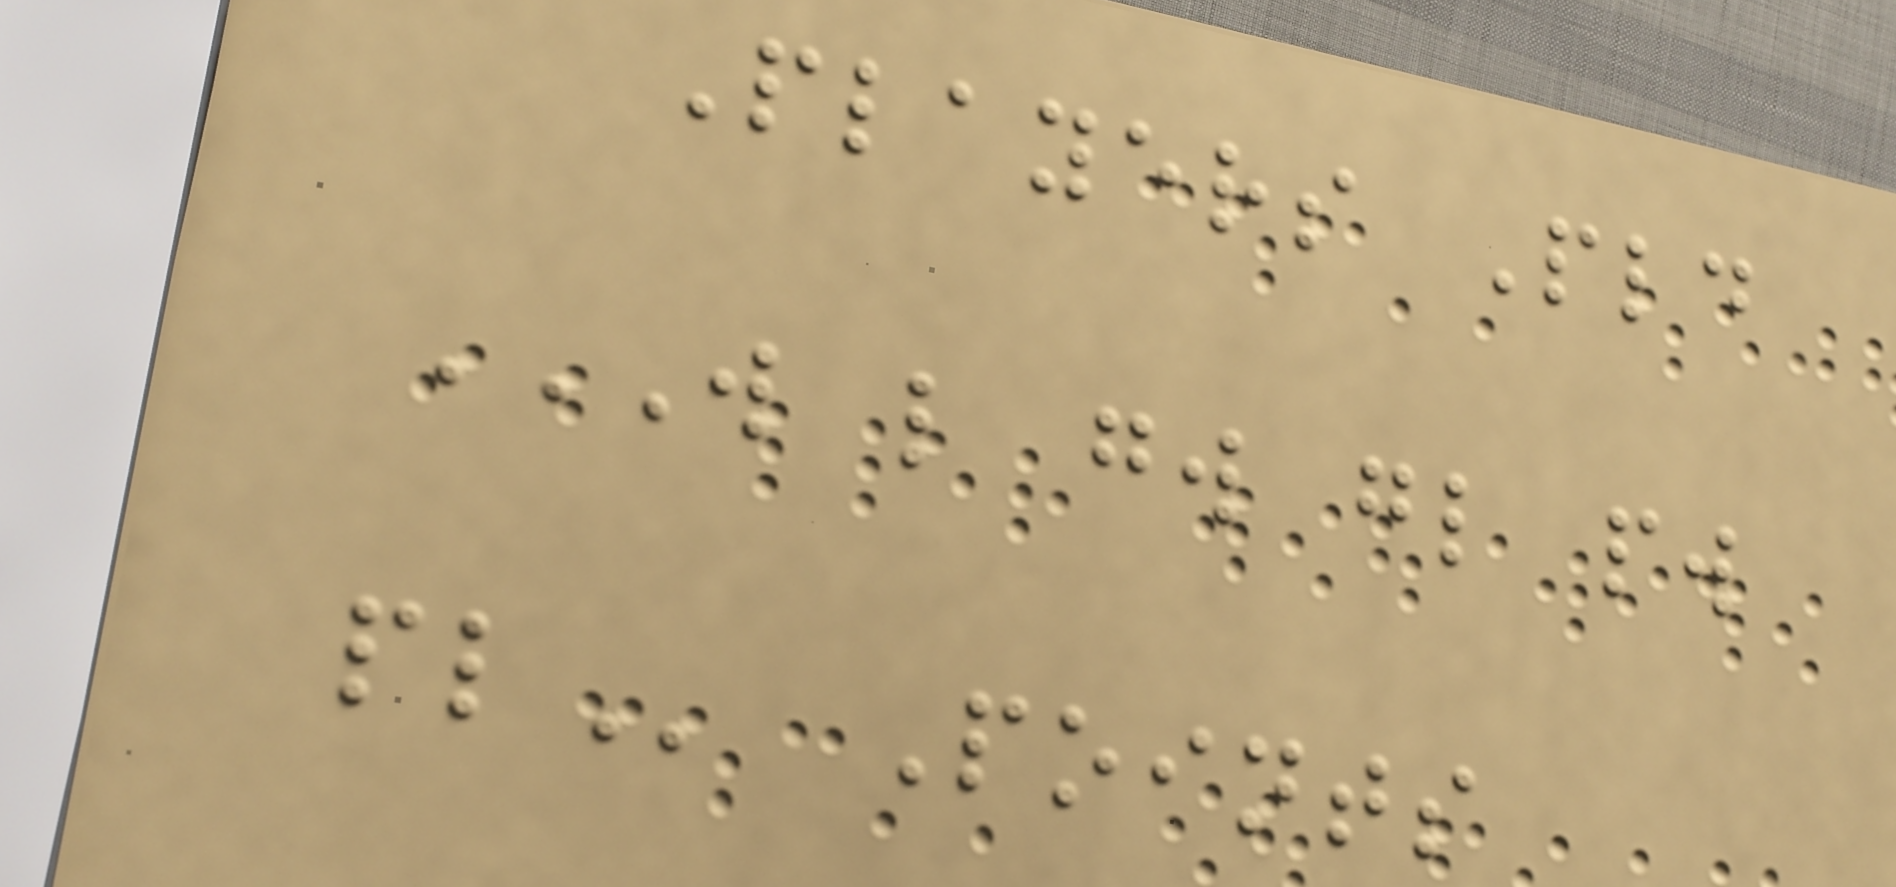Players Pld
W L GW GL PW
PL Points
